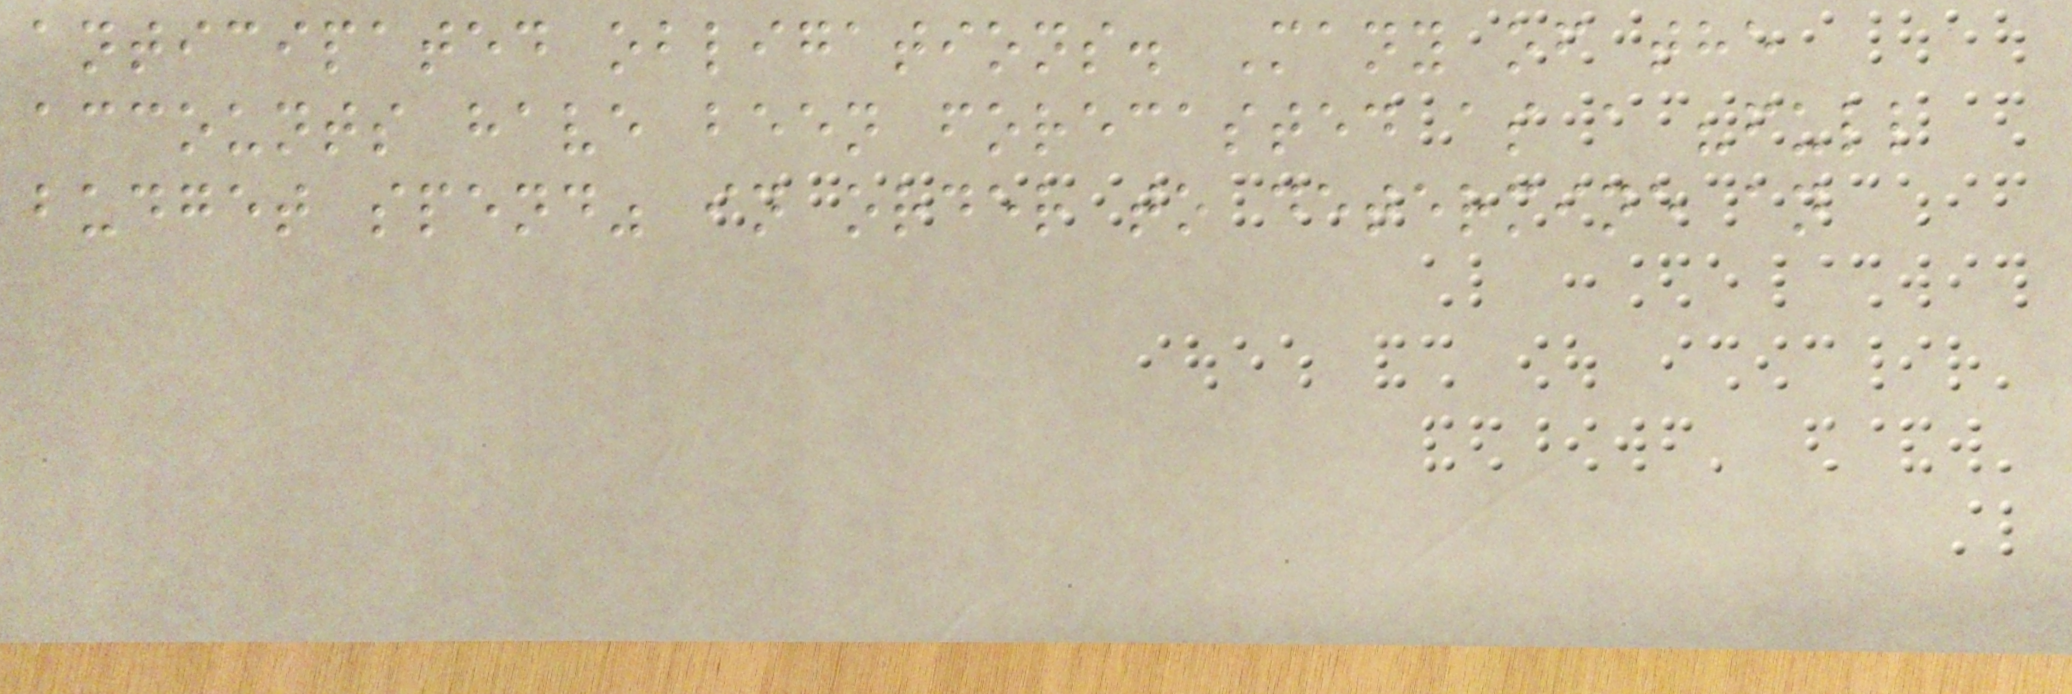anticipated obligations. Many of the
accounts have been forecasted as a "full
budget spend" in order to determine an
